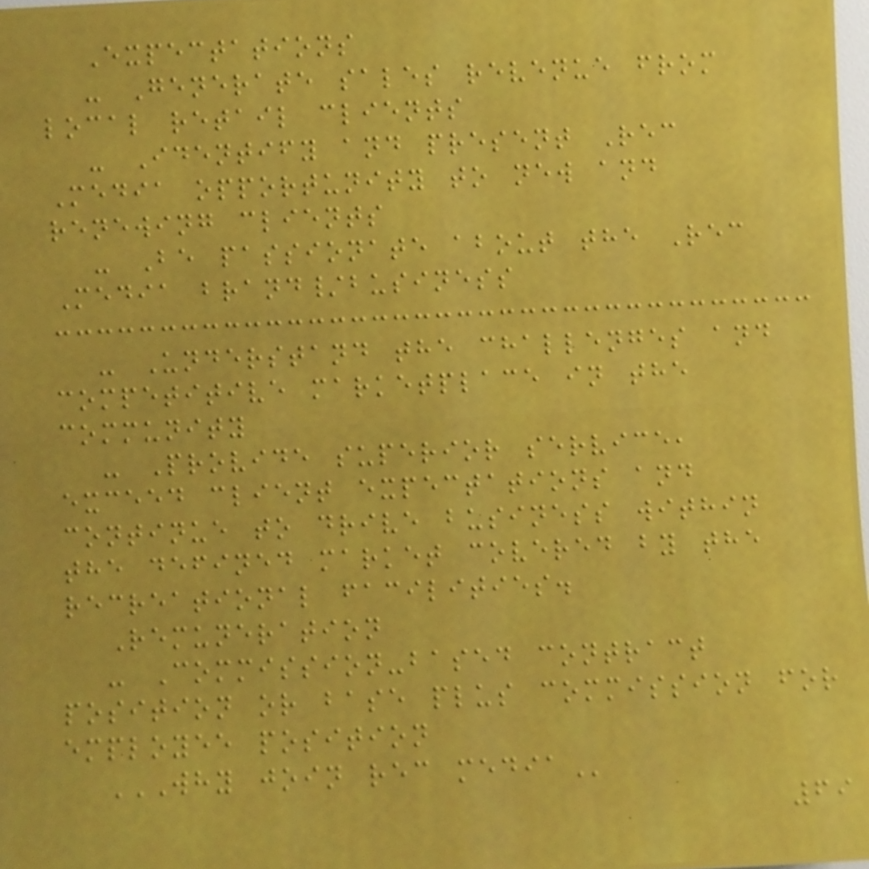Expectations
- Generate sales revenue from
local retail clients
- Identify and present Rec
Media opportunity to new and
renewing clients
- Be passionate about the Rec
Media brand/business
- Understand the challenges and
competitive marketplace in the
community
- Provide superior service,
exceed client expectations and
continue to drive business within
the defined market covered by the
recreational facilities.
Remuneration
- Commission-based contract
position or base plus commission for
employee position
WHY JOIN REC MEDIA
69
